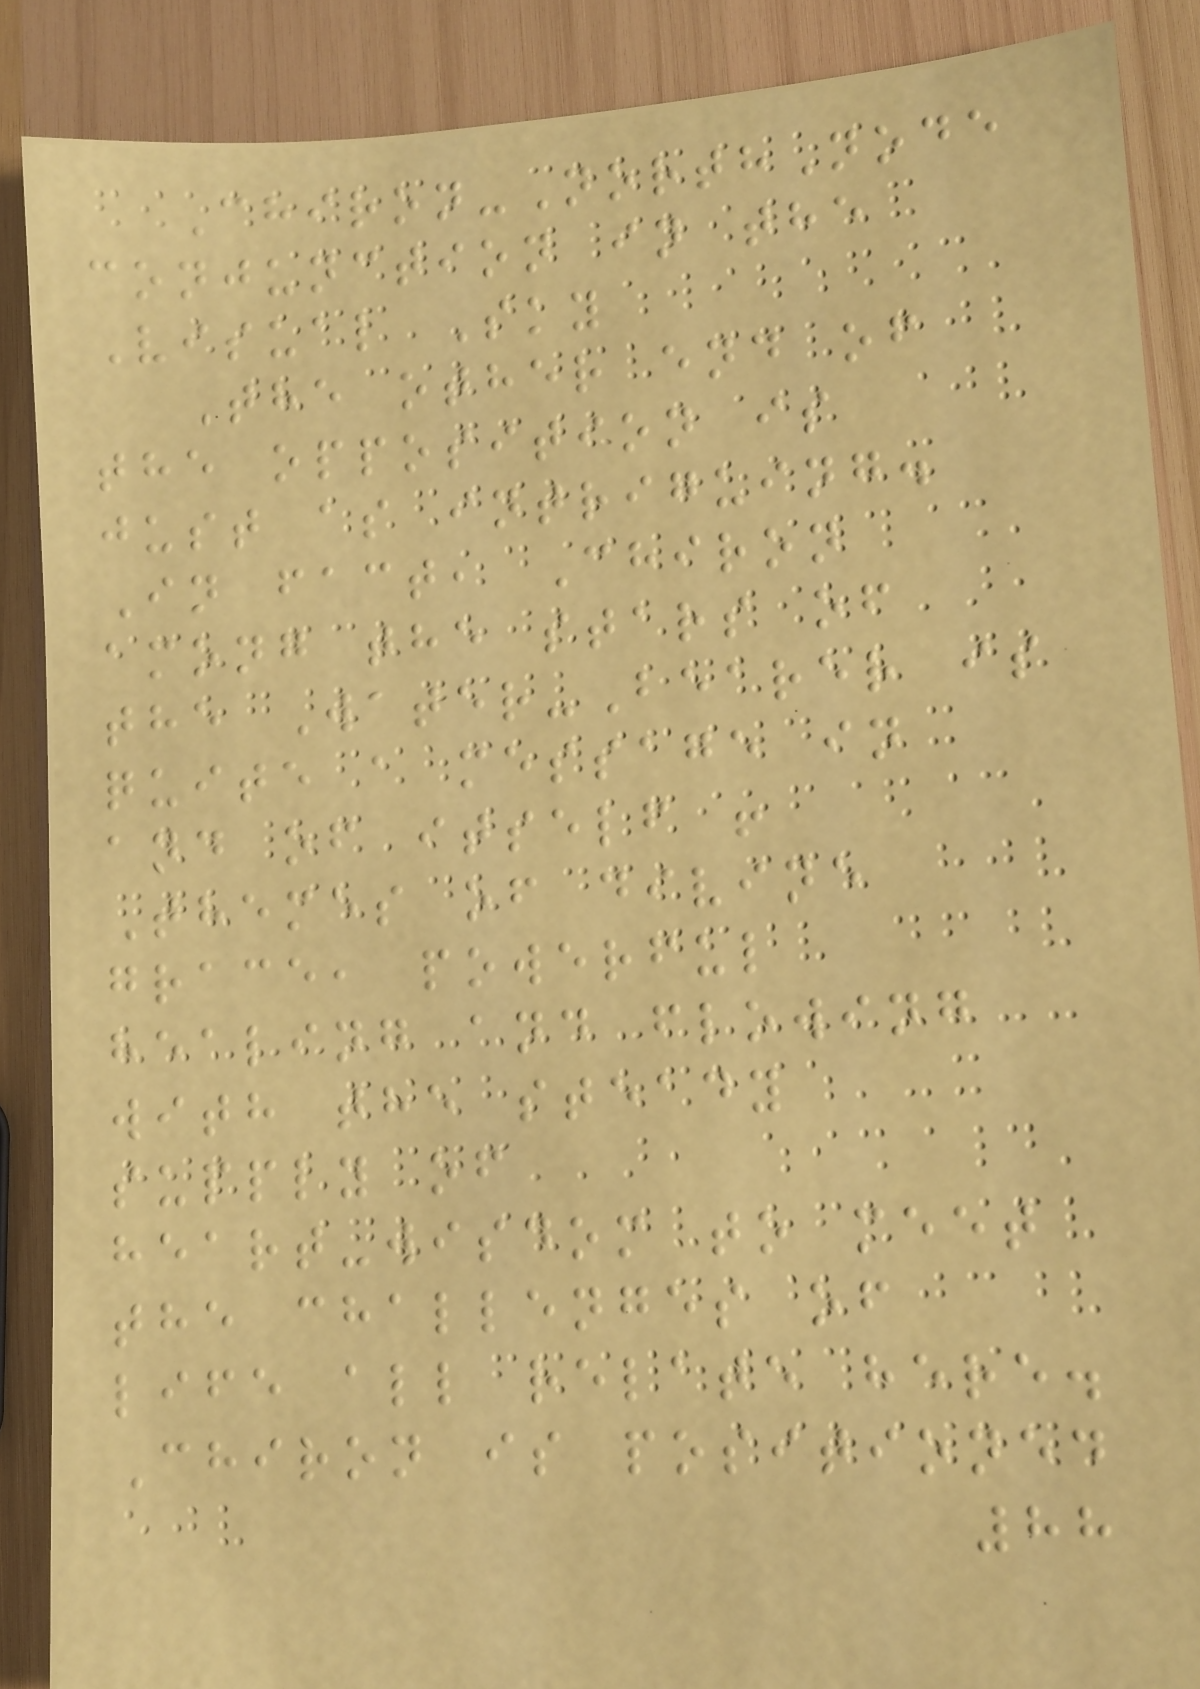Chiron-NorthNode
conjunction in the
Visual Sky
The other end of
the opposition is
just as intriguing.
In fact, Chiron
among the stars of
the Water-Bearer is
quite a message in
and of itself !
Themes of divine
grace, powerful
healing and flowing
with the steady
supply of
heart-wisdom to meet
the challenges of
life all relate here.
Chiron is positioned
88
